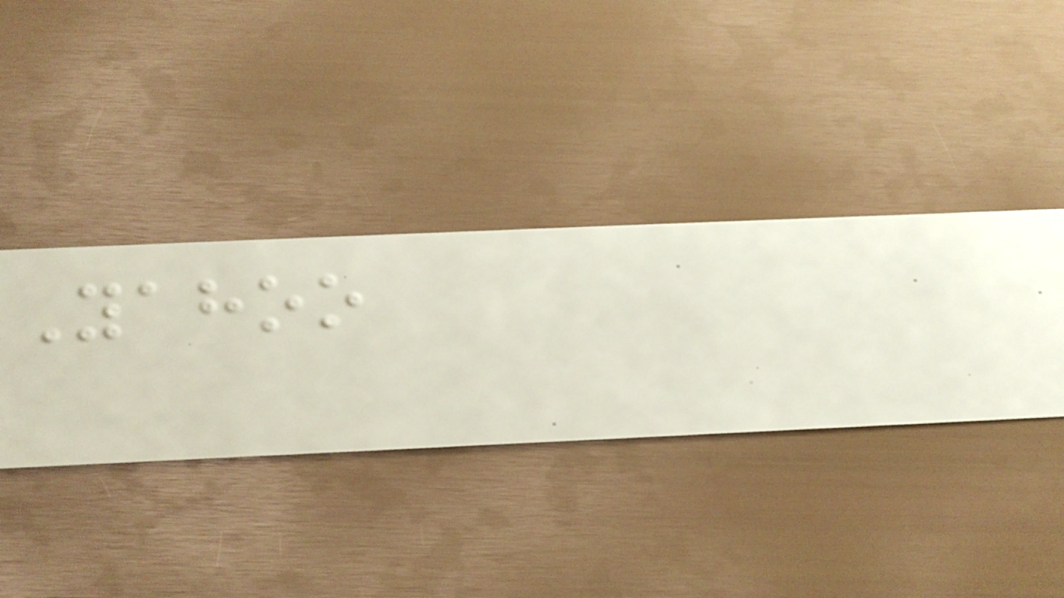Yahoo
